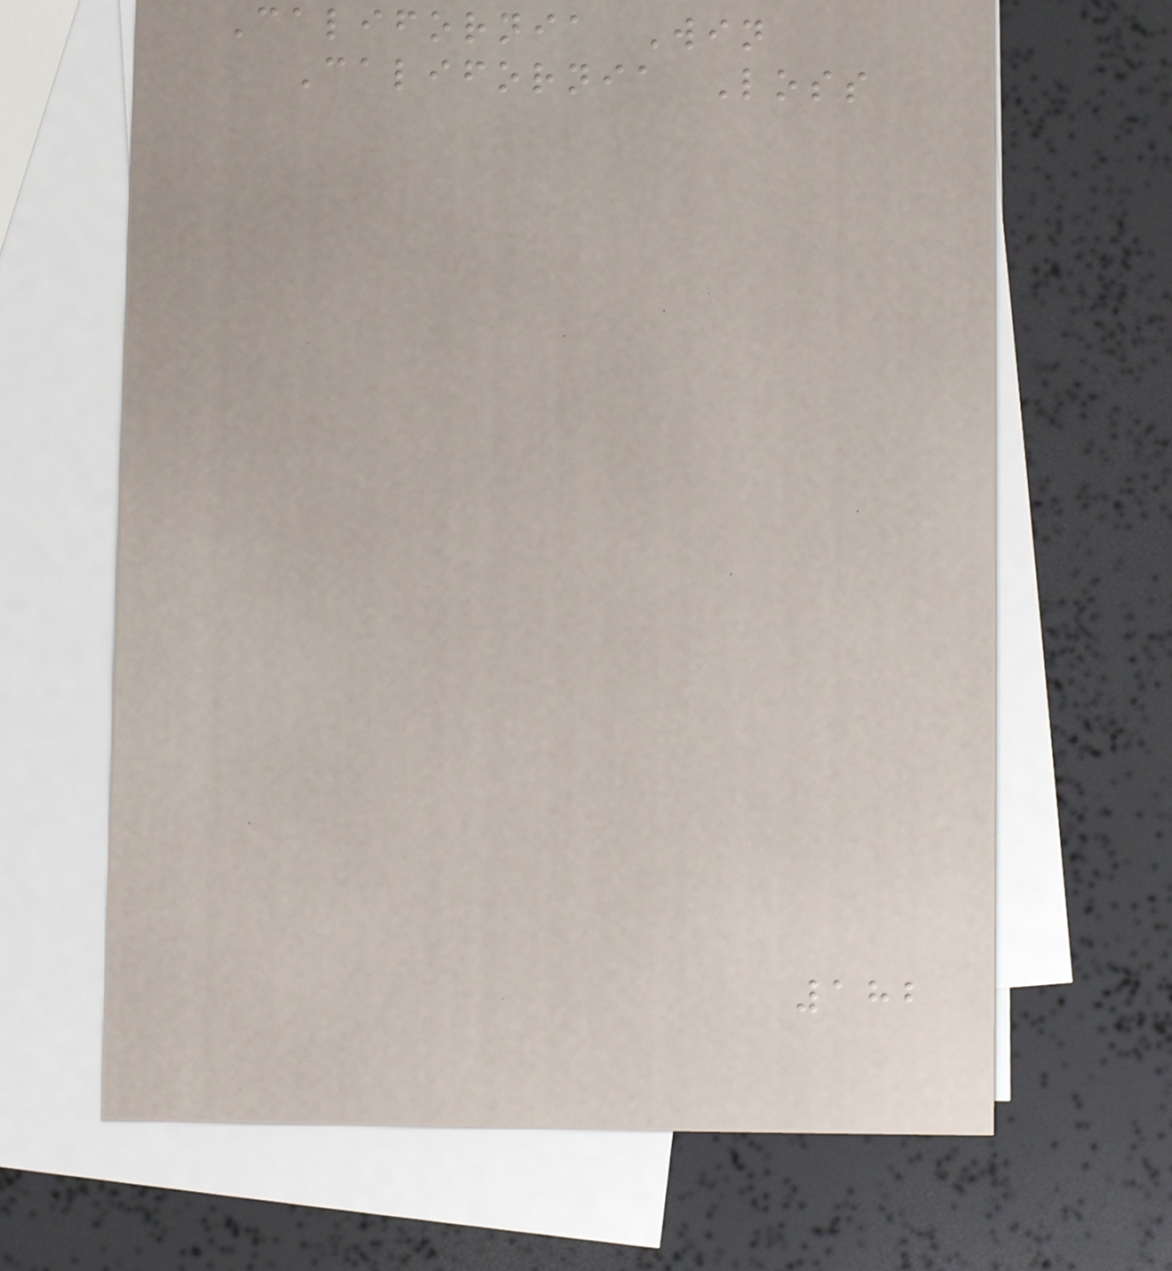California Win
California Loss
182
